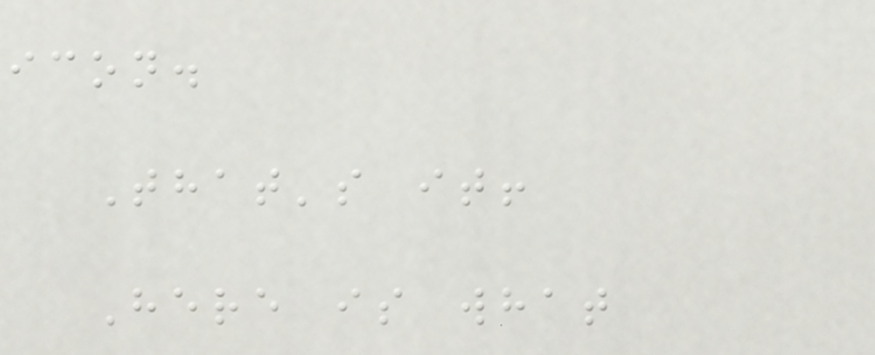icon.
That's it!
Here is what
